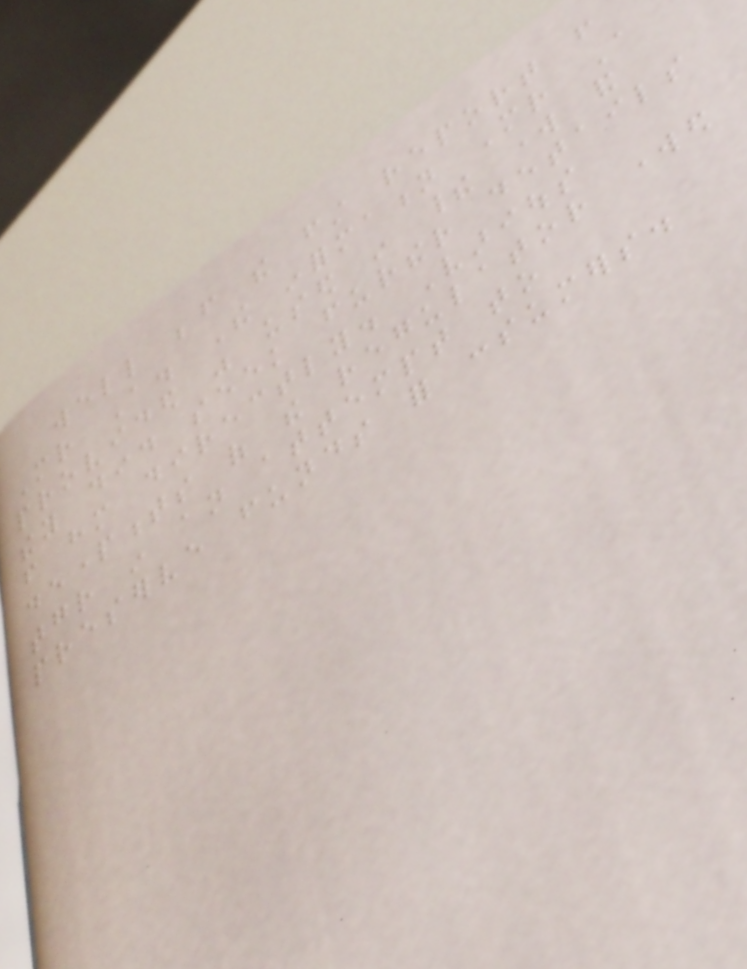well before the first report from
Mr A. The information Mr A
provided was used in their work and
they did seek further details
from him directly. Various
departments of the regulator worked
together in an attempt to
preserve funds for consumers.
